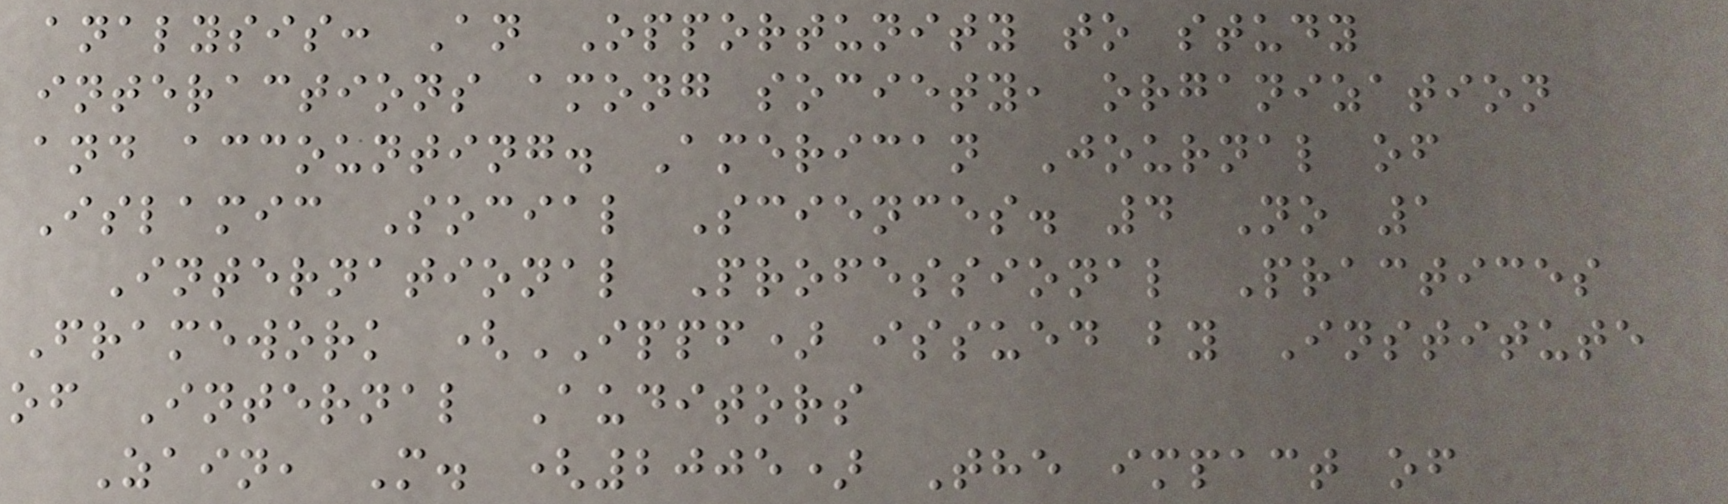analysis: An Opportunity to study
interactions among society, organization
and accounting. American Journal of
Islamic Social Sciences. 4 No 1
International Professional Practices
Framework (IPPF) issued by Institute
of Internal Auditors
Zain, M. (2005) The impact of
